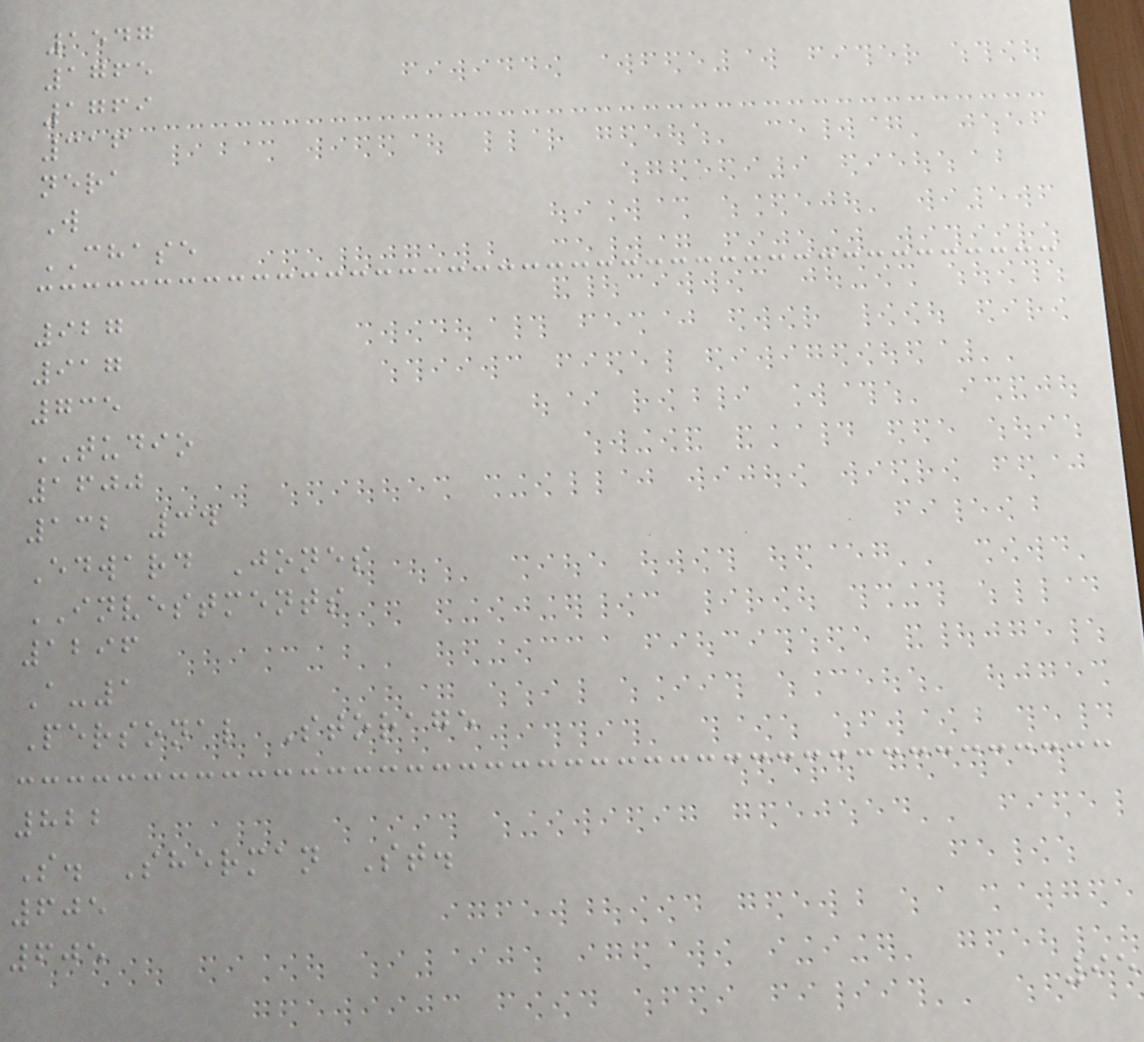1547
1765
1769
316
nera
W
CHASE
927
917
735
TUDIO
1600
132 34
Edward Jones
INVESTMENTS
1296
A-1
Personal Storage
822
S. Sherman St.
605
605
95
